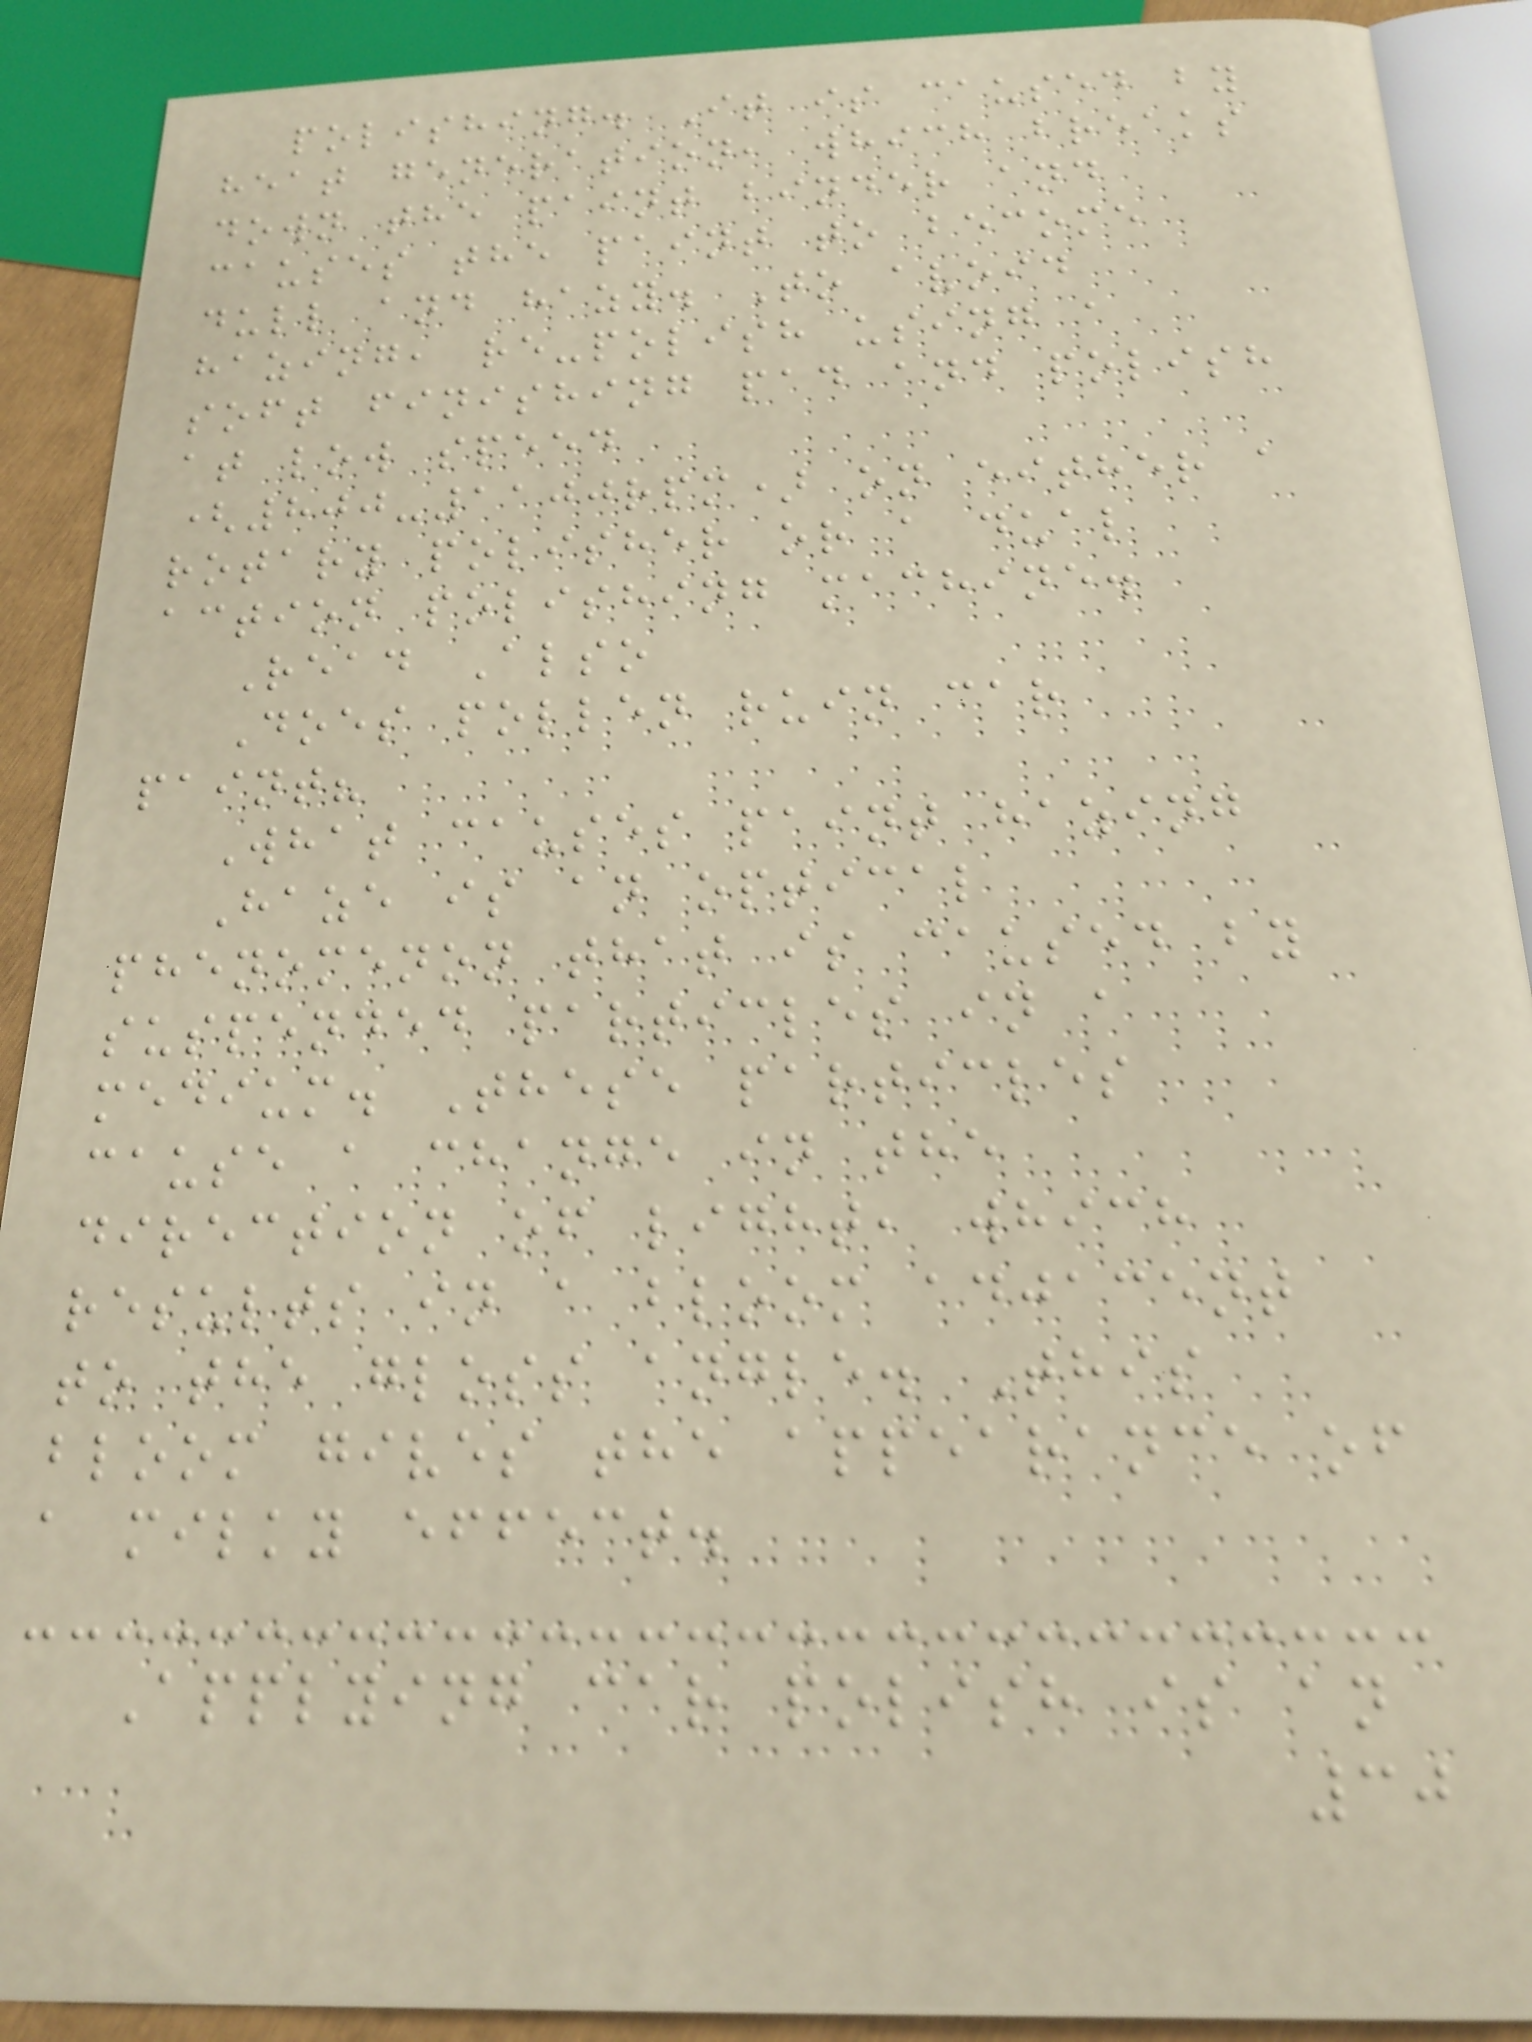polishing. It is caused by
heat generation, which breaks
down the paint binder and
causes the paint to become
dull and hazy. To avoid
hazing, re-polish using a
soft finishing pad and polish
at low speed
(800-1100rpm) on either a
rotary polisher or a dual
action polishing machine.
Read Also
Does pollen ruin car
paint?
What causes paint hazing
Haze is an optical
phenomenon that is caused by
suspended particles in a
medium. These particles
cause a change in the
direction of light, which
results in a bloom adjacent
to the gloss angle. This
bloom gives the appearance of
a milky effect.
Applying car polish is an
30
